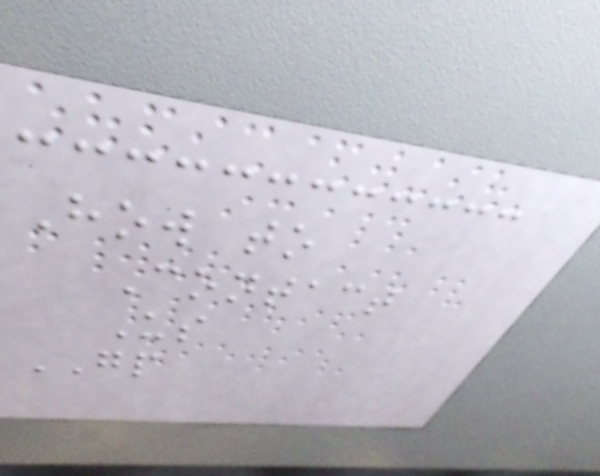How to
Contact
Us
GP
